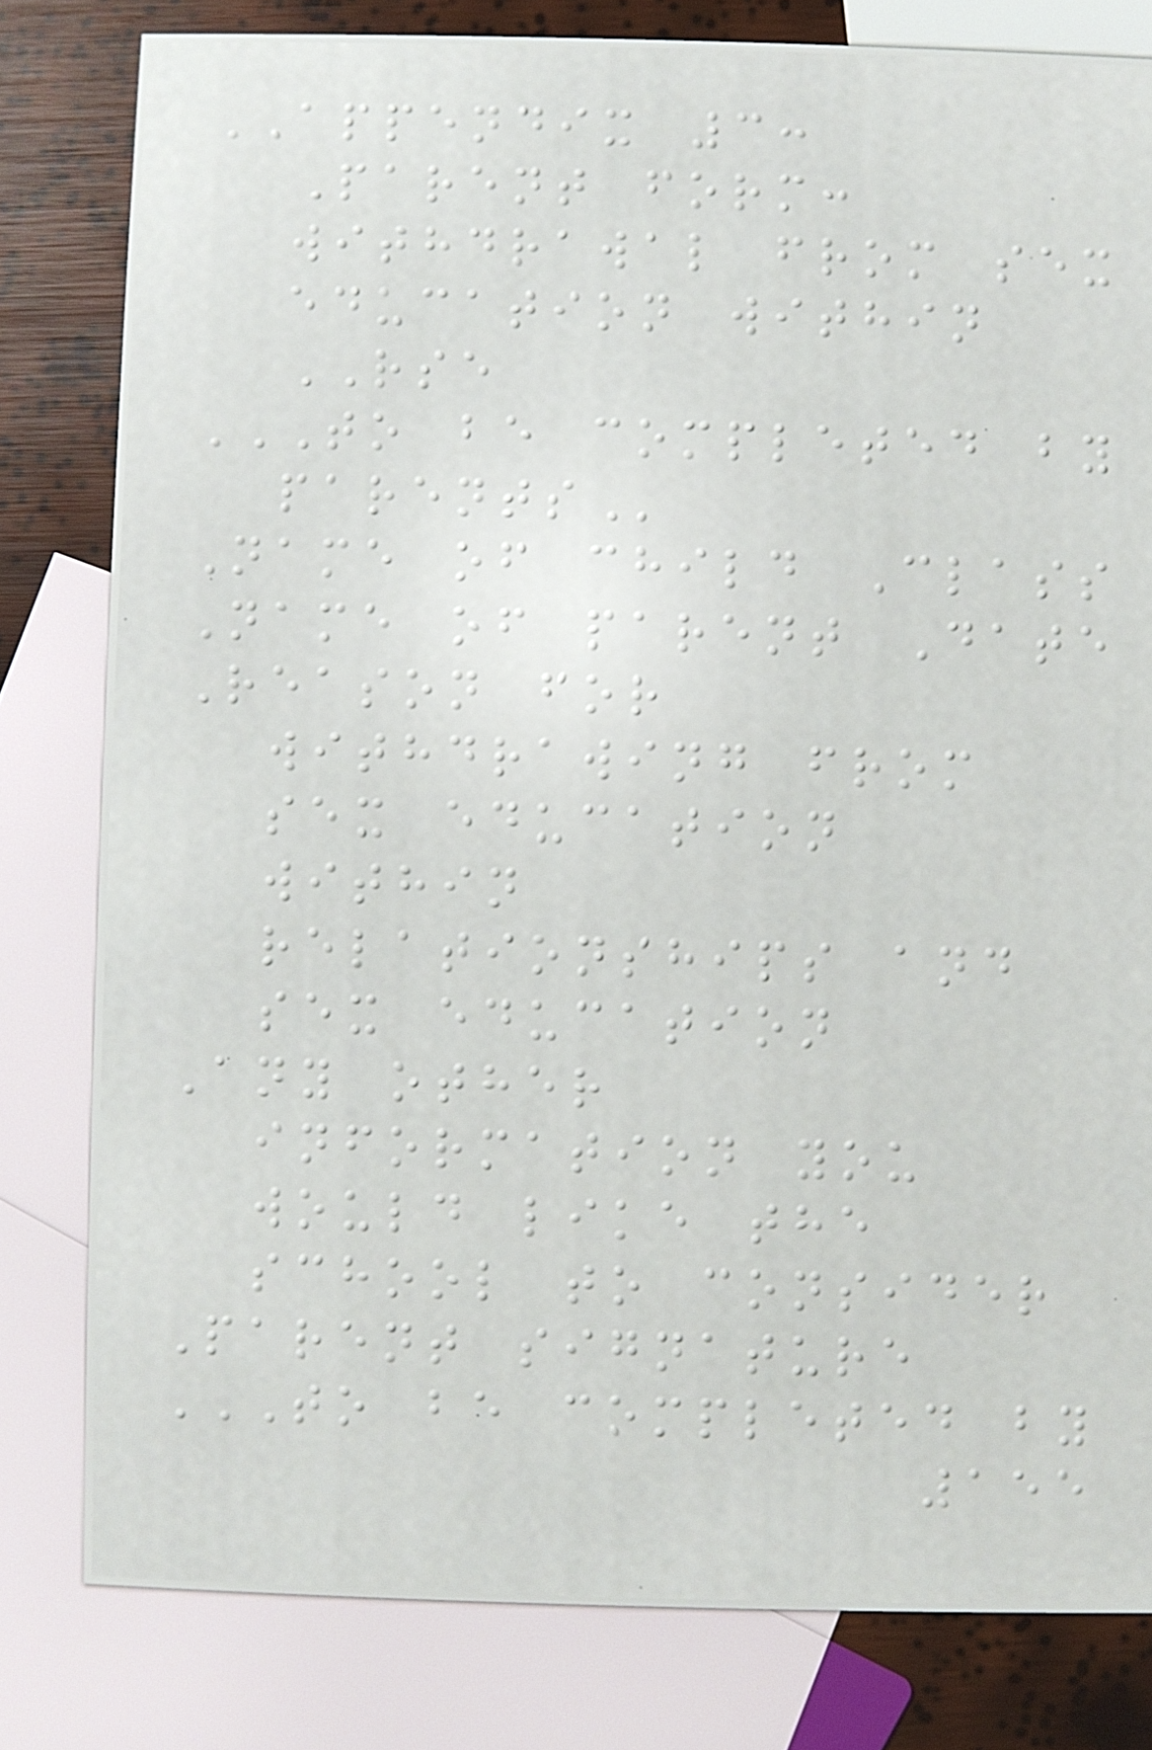APPENDIX 3:
Parent form:
withdrawal from sex
education within
RSE
TO BE COMPLETED BY
PARENTS
Name of child Class
Name of parent Date
Reason for
withdrawing from
sex education
within
relationships and
sex education
Any other
information you
would like the
school to consider
Parent signature
TO BE COMPLETED BY
155
